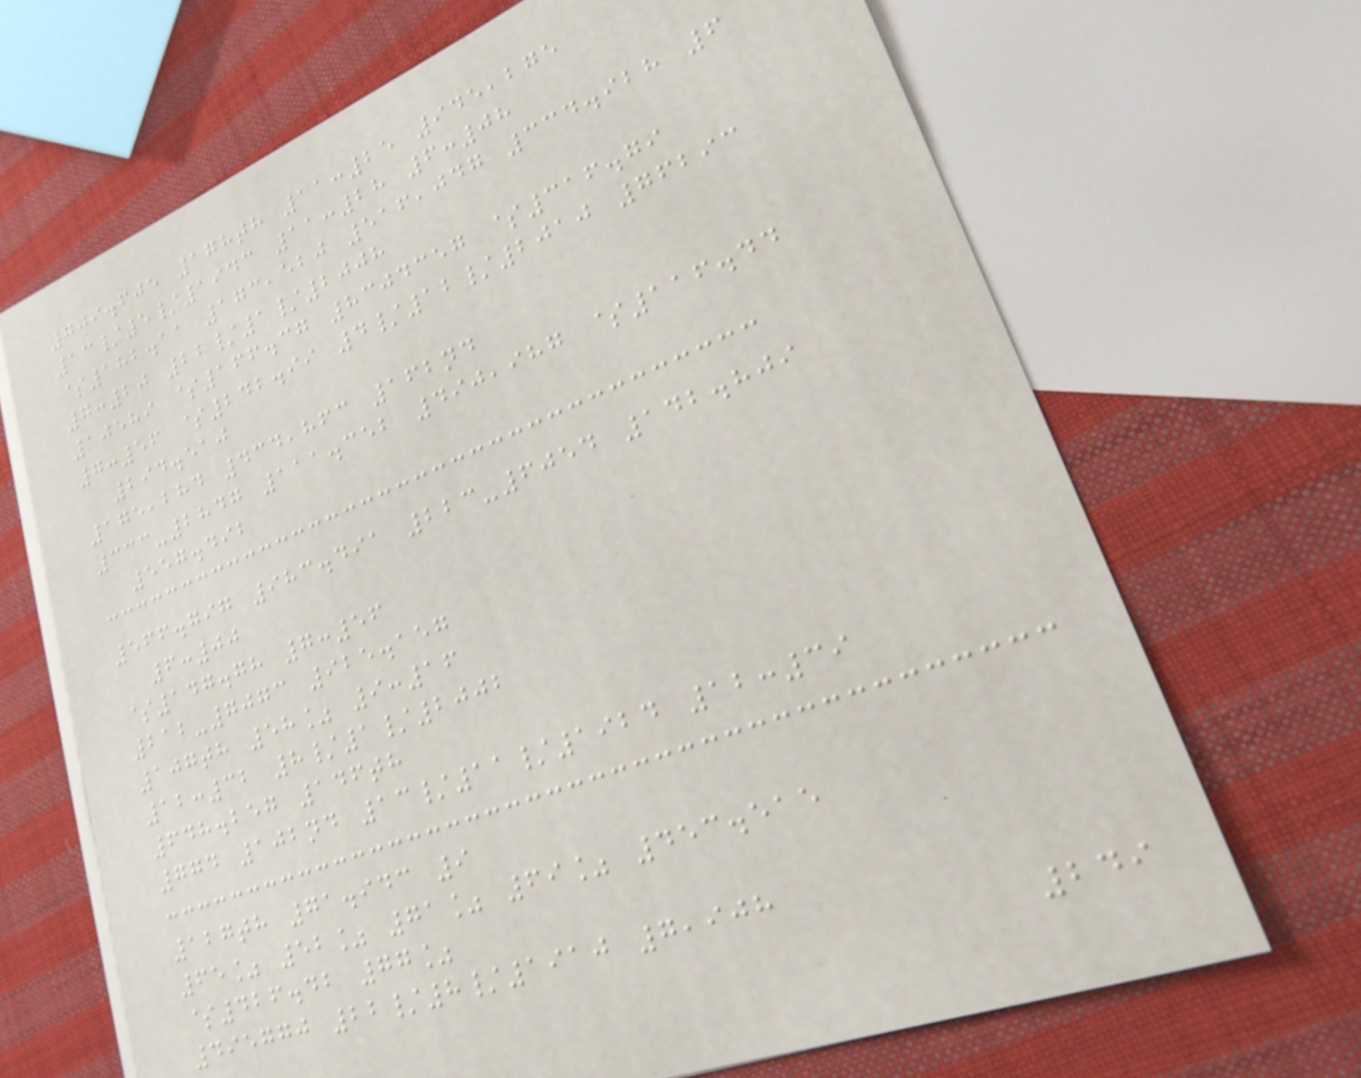709.605 178th 11:25 945,275
13/5/1943 11:28 6:08
$182.11 173,520 516,047 334.928 6
7:20 22/1/2008
10589 $166.37 8304357 $316.79
7:56 $242.99 4/12/2010 76293
294.510
175,284 434,863 162nd
333-2847 111.352 490,987 $116.44
557.492
566.797 983.491 223-6054 142.809
6:00
$147.78 7:56
212-7073 925.157
107th 58% 9:16
12:32 8/1/2002
648.257 146th
774 102nd 13/11/1924 12:39
127th 71.943 9
65% 52% 71% 69% 453.515
$426.42 77%
495770 22/8/1910 7,908
249
